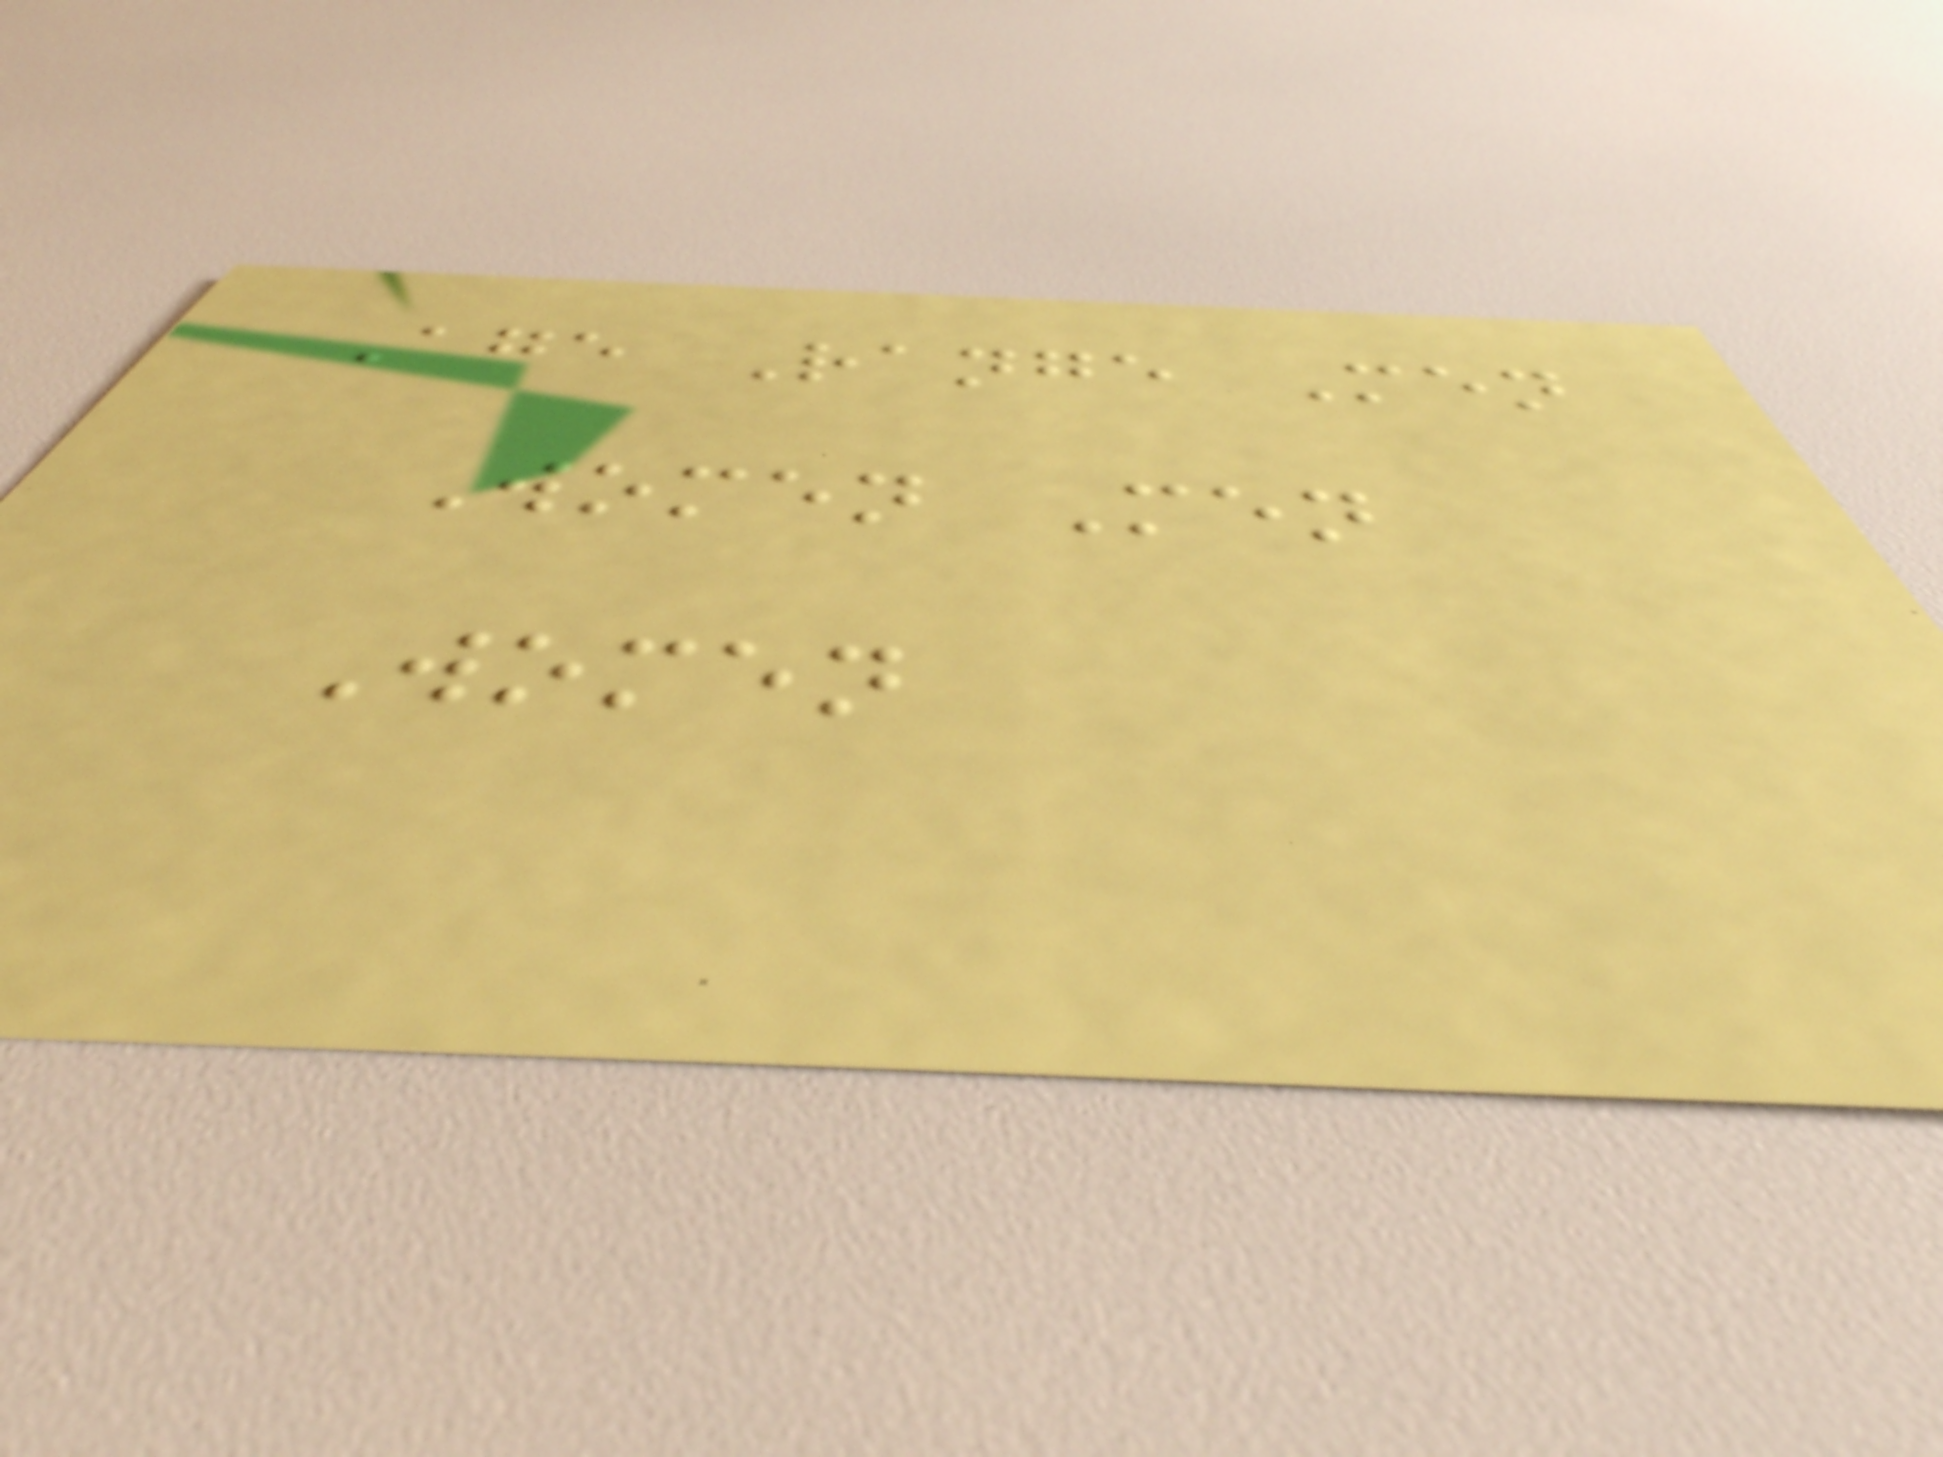Age Range Men
Women Men
Women
